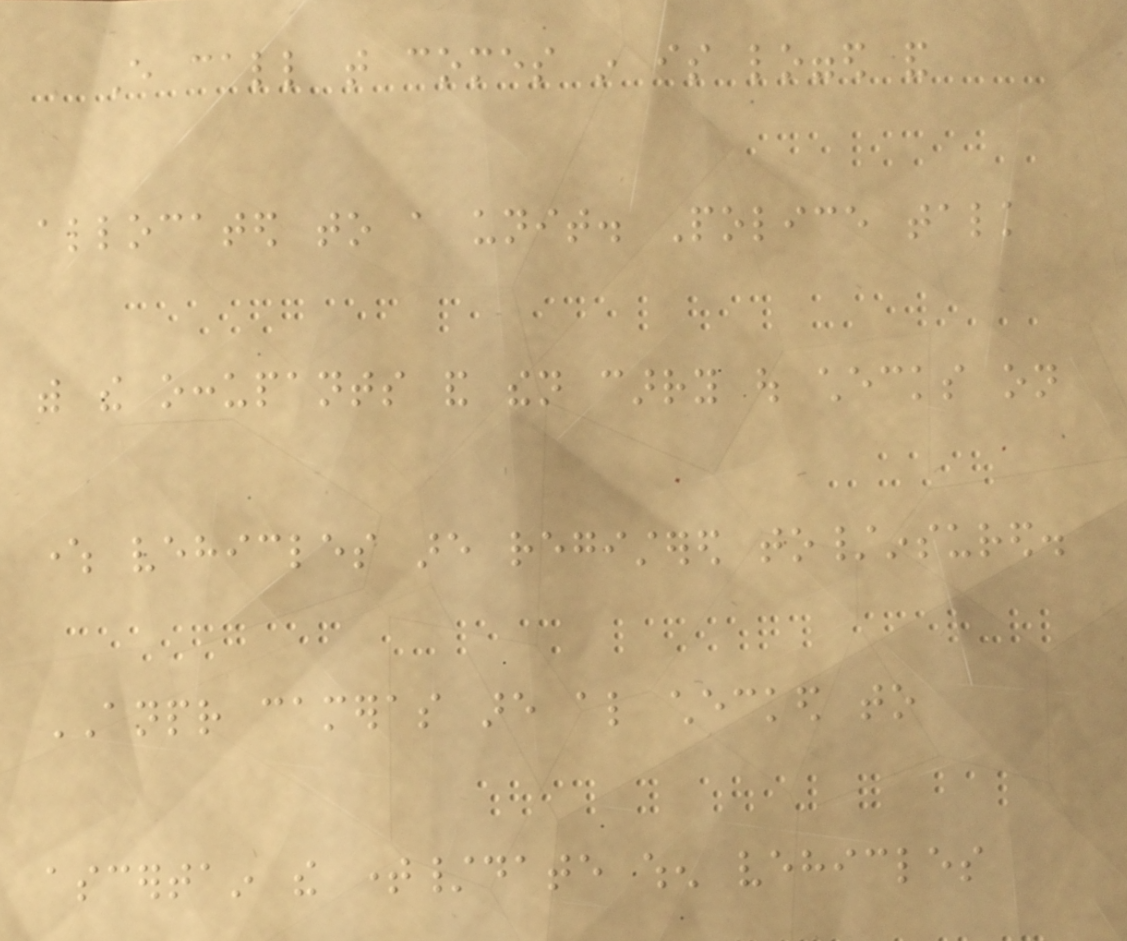Every call that comes in is logged and
allocated to a unit. Police talk
with the occupants and then carry out checks on
where vehicles are registered to/insured.
ANPR cameras are also checked to
ascertain the time/date when vehicles
